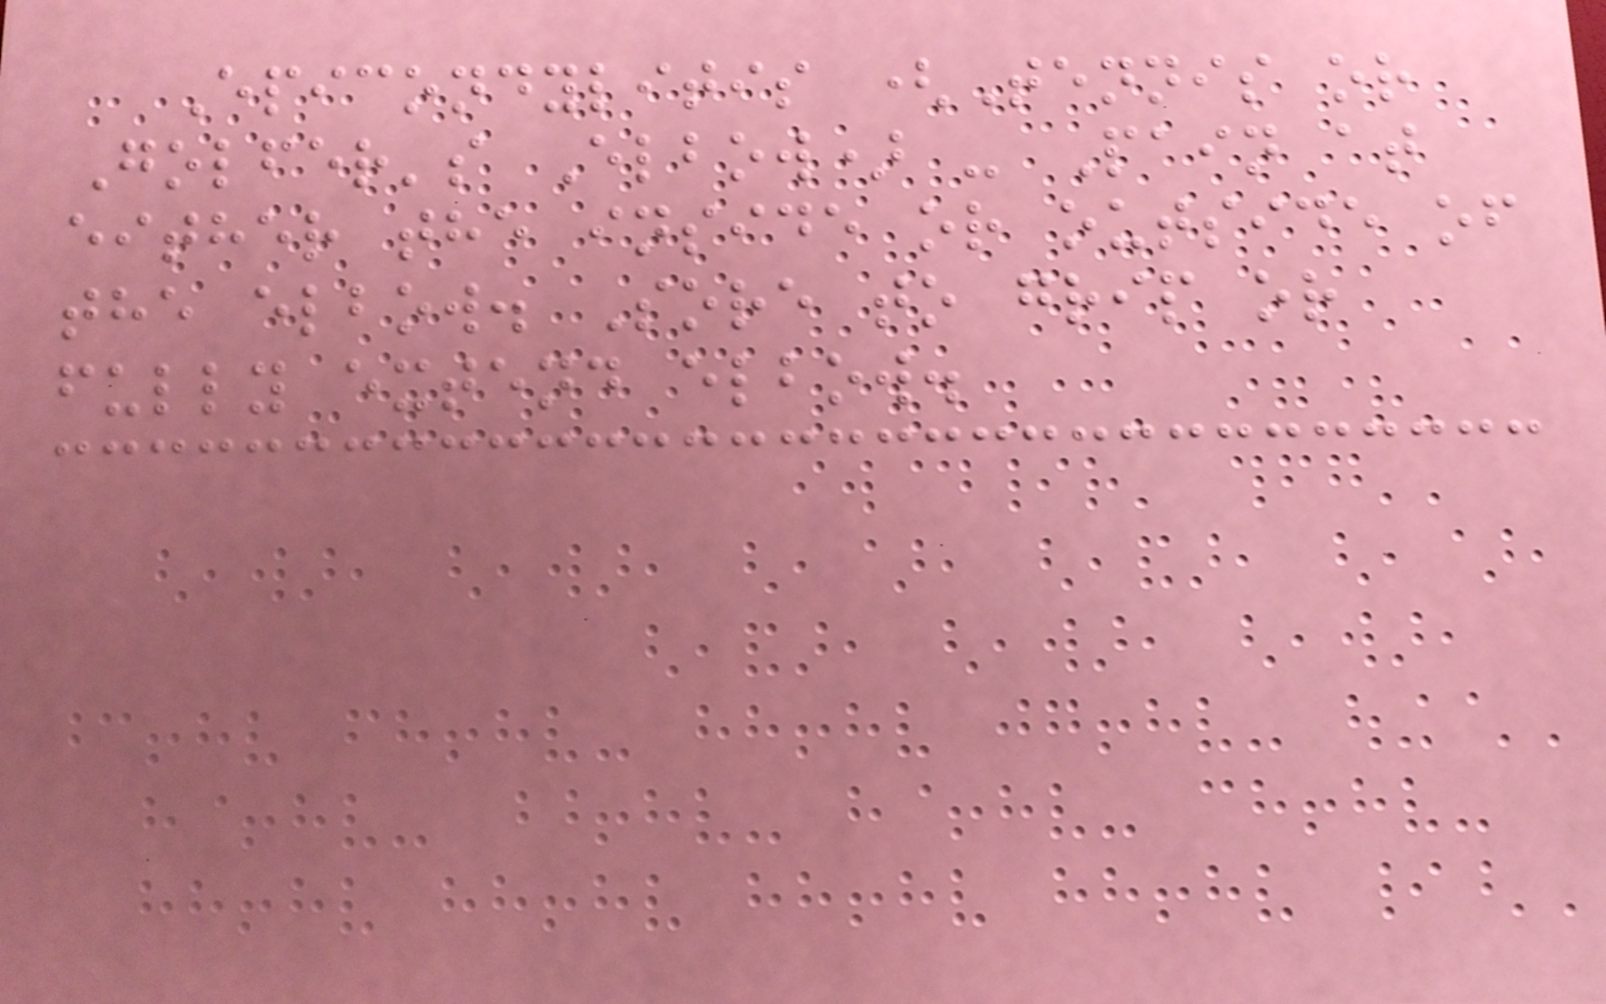Epicondylitis (Tennis or
Golfer's Elbow) - Pain at
either the inside or outside of
the elbow. Sore to grip or
fully extend elbow.
